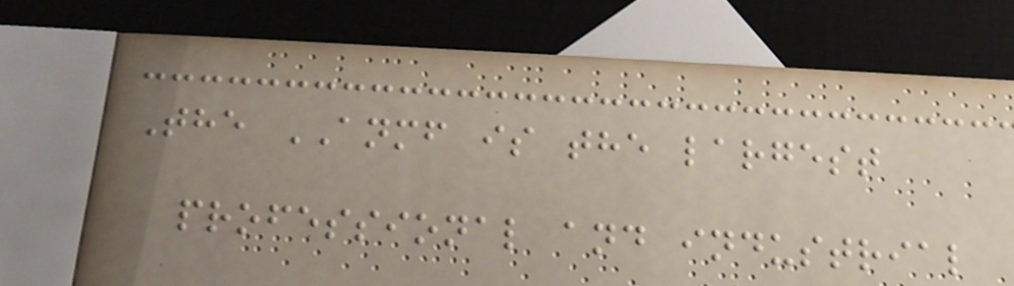The ANMF is the largest
professional and industrial
